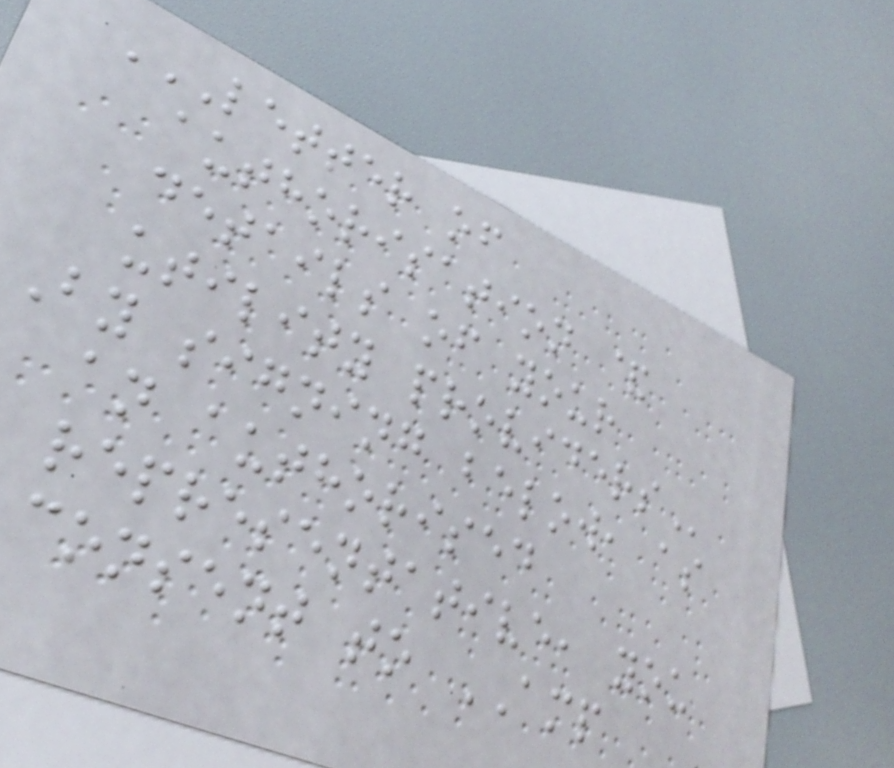LETTER OF
AUTHORISATION &
DETAILS OF YOUR
UTILITY PROVIDERS
By signing below, as
an authorised
representative, you
consent to AMP
